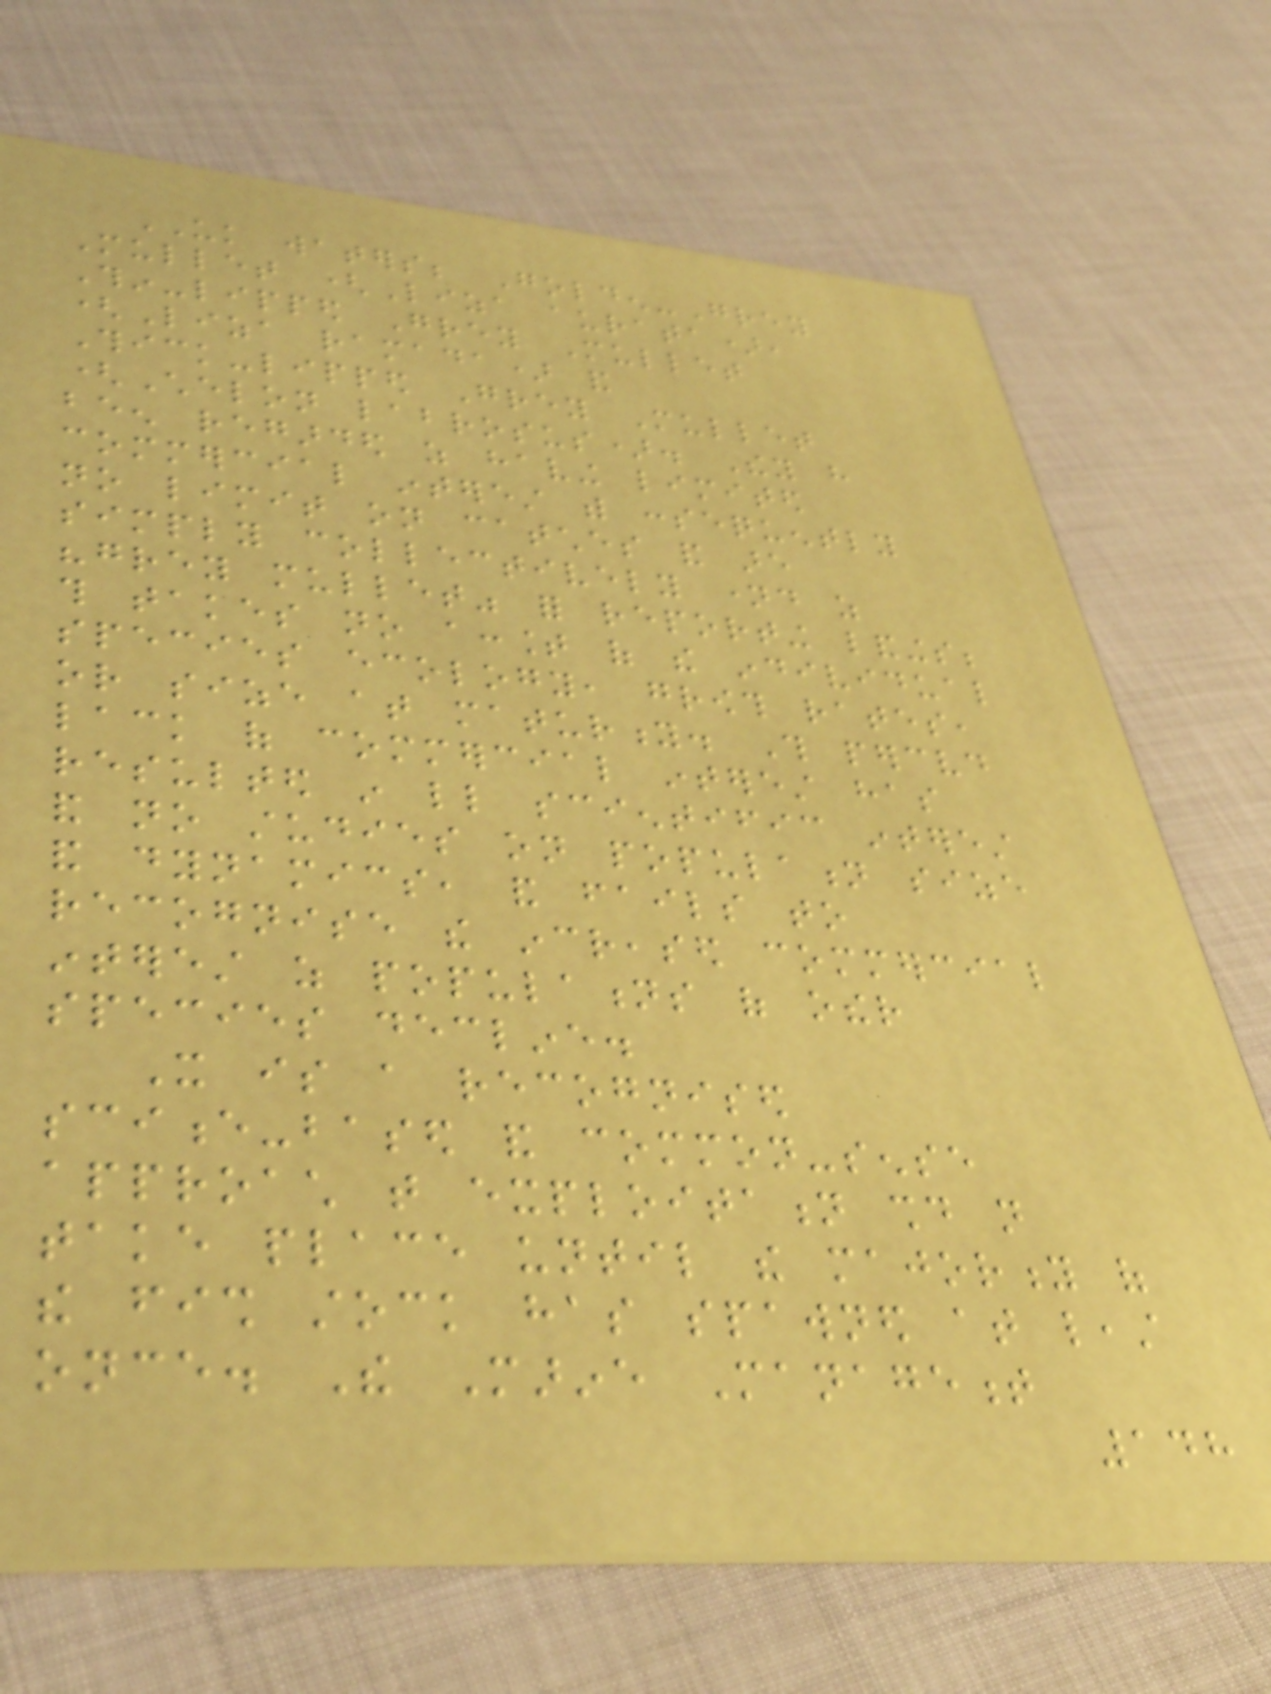UK waters; Golden-Grey
Mullet (Liza aurata),
Thin-lipped Grey Mullet
(Liza ramada) and
Thick-lipped Grey Mullet
(Chelon labrosus). They have
been regarded as having limited
commercial interest with consequently
no limit on catches and are
simply collectively named as
"grey mullet" for reporting landings;
this takes no account of the individual
species ecology, growth rates,
or size at maturity. This perceived
lack of commercial interest has
resulted in little scientific interest
and no studies on population size
and dynamics, and fails to
recognise the increased commercial
interest as populations of other
species decline.
It is a recognised
science-based and common-sense
approach that exploitation should not
take place until the majority of
the fish stock has spawned at least
once. The Marine Management
148
